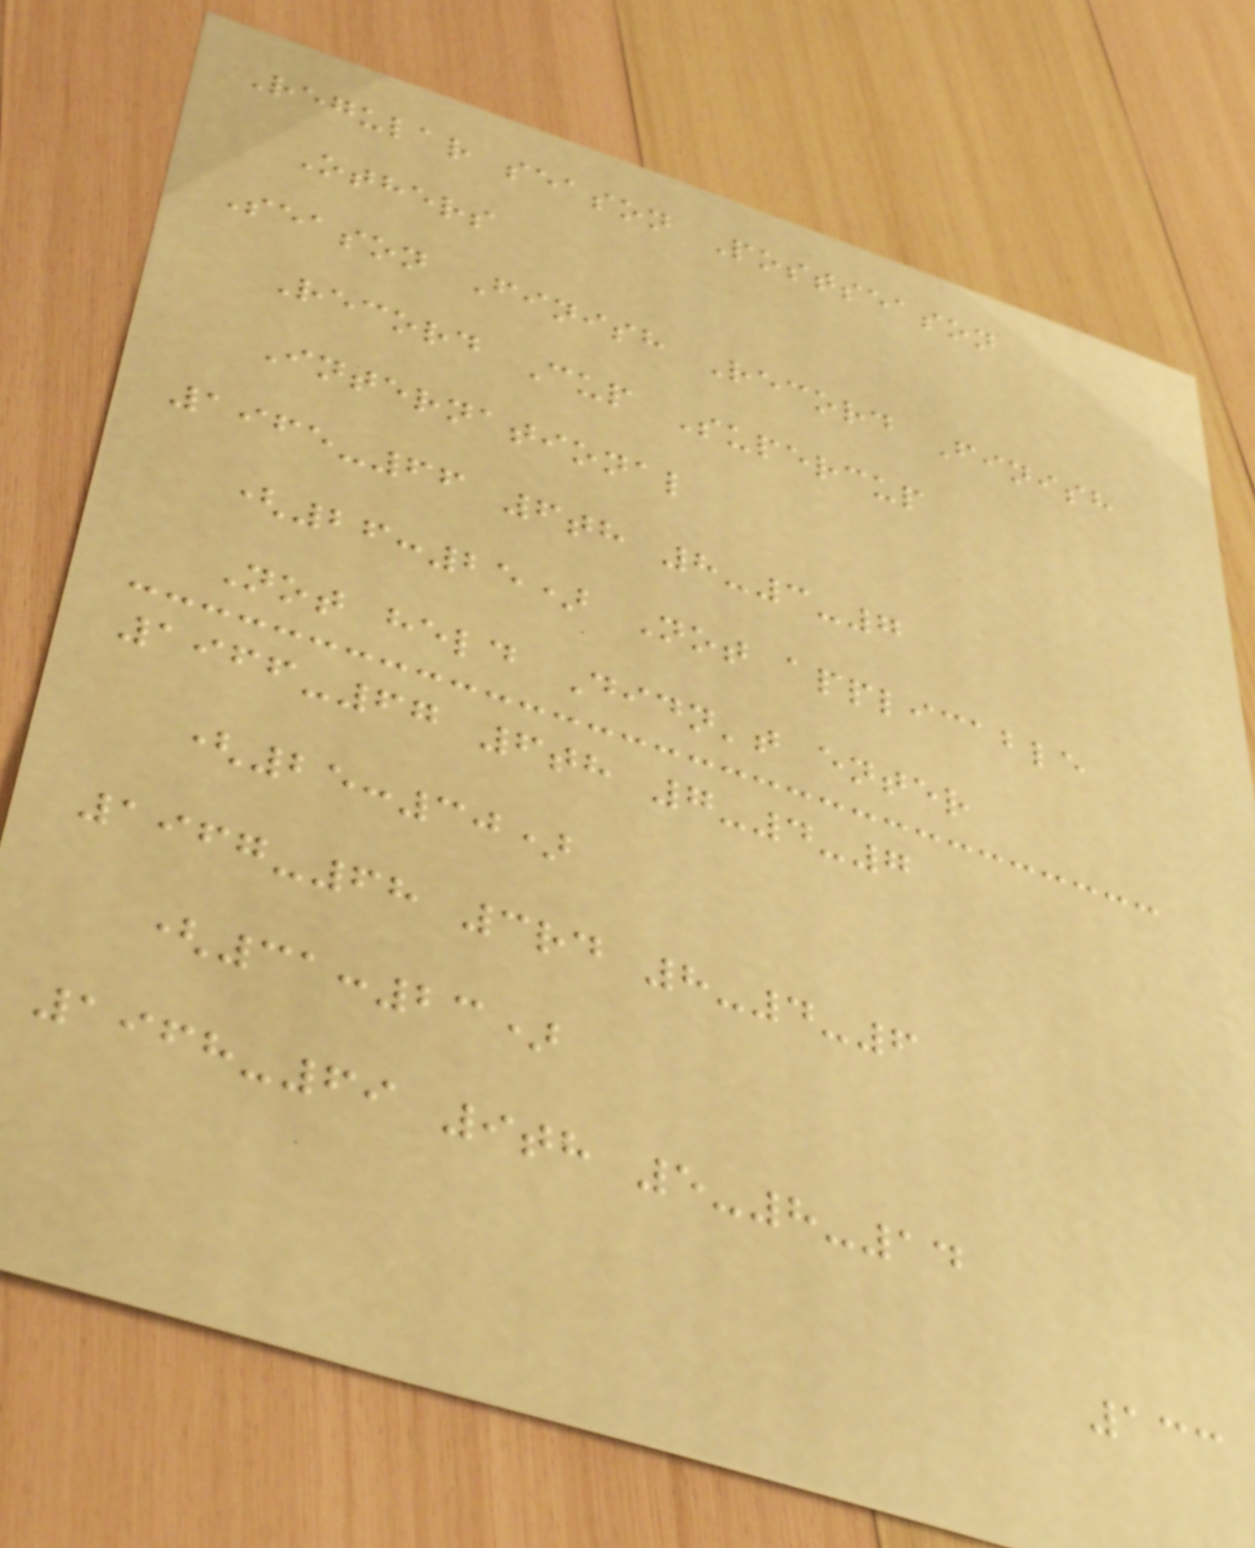Regular season Postseason
Others
Season Finish Record Finish
Record Cup Supercup
International
1965-66 6th 8-3-7
(26:25) Not applicable
Not held Didn't enter
1966-67 6th 7-4-7
(25:30)
1967-68 3rd 8-4-6
(31:23)
1968-69 9th 5-8-14
133
